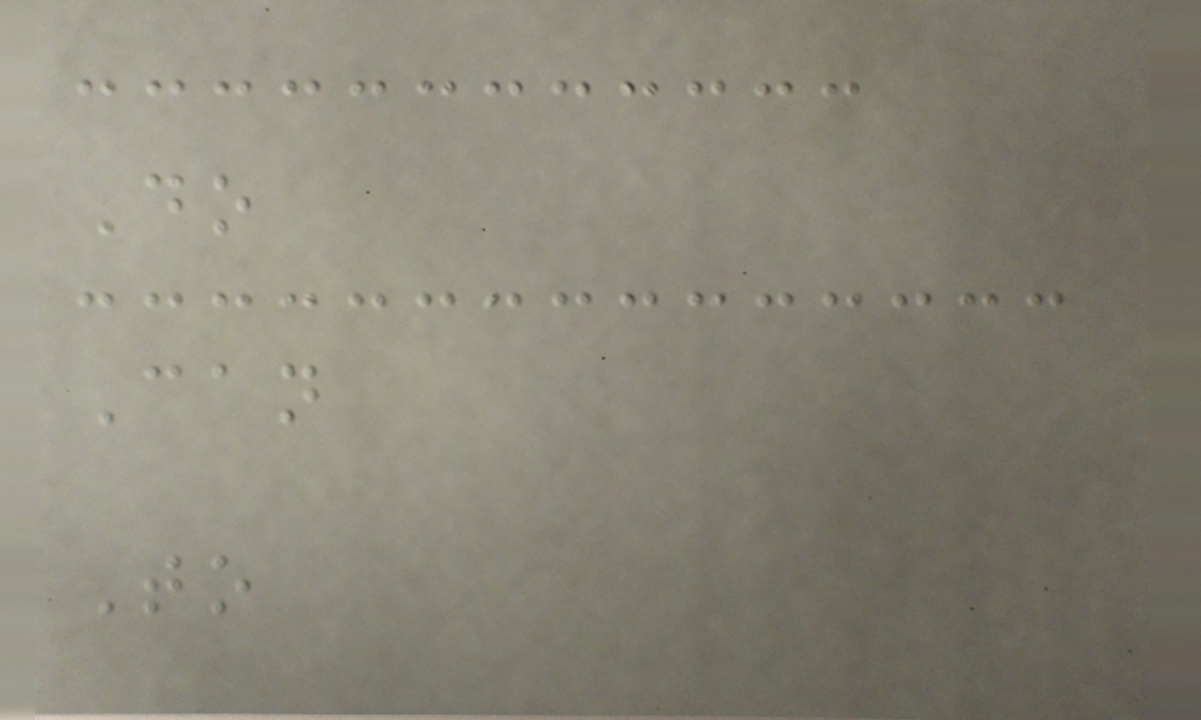Do
Can
To
